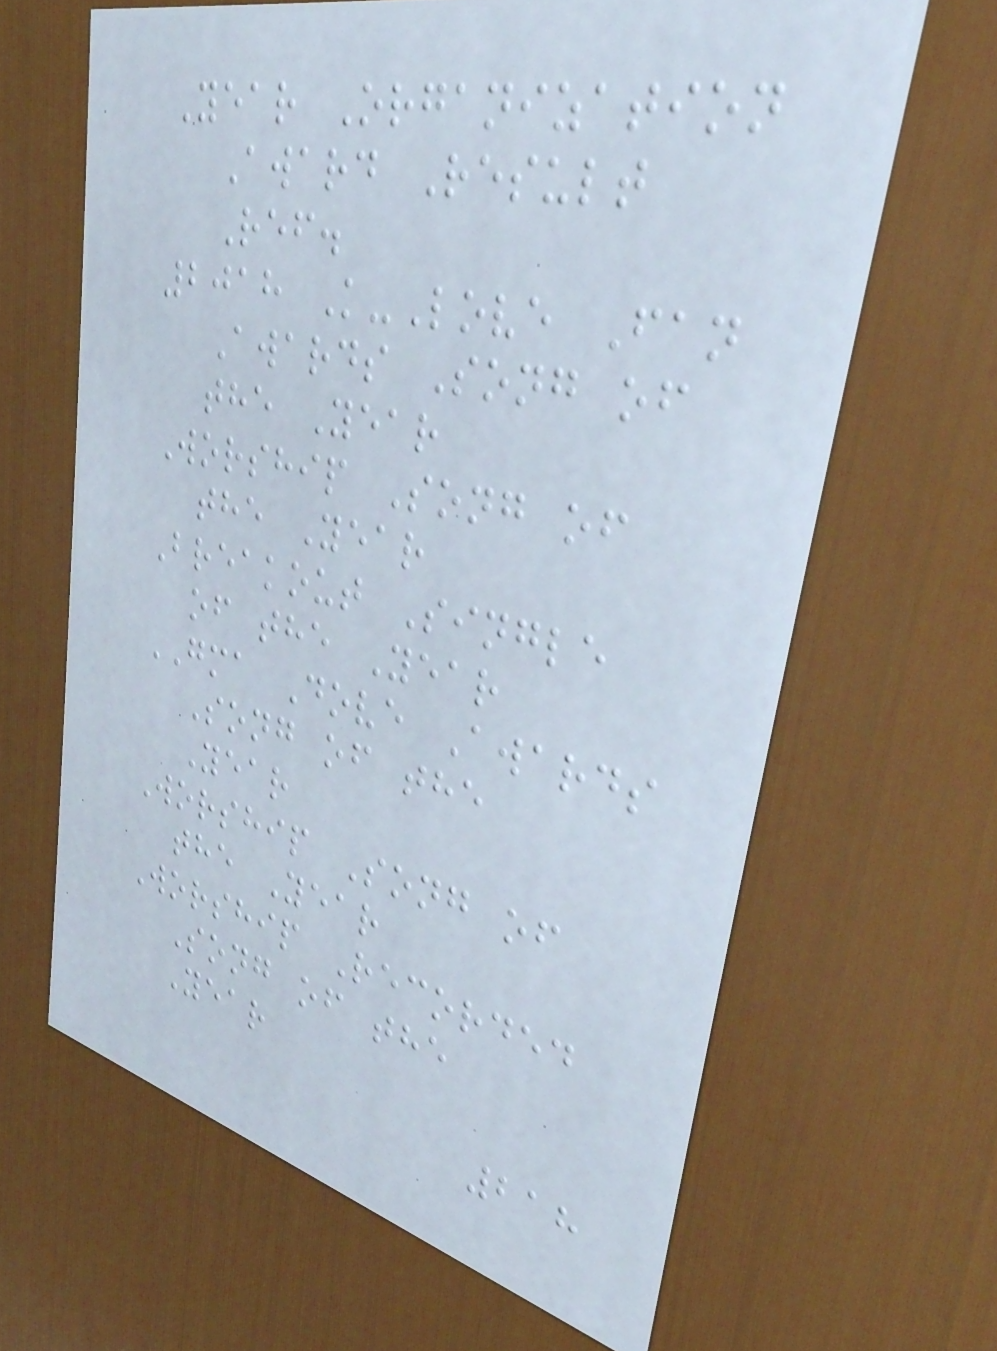Year Organization
Award Result
Ref.
2018 K-Love Fan
Awards Song of
the Year
Worship Song of
the Year
Breakout Single
of the Year
GMA Dove Awards
Song of the
Year
Worship Song of
the Year
Worship Recorded
Song of the
Year
218
